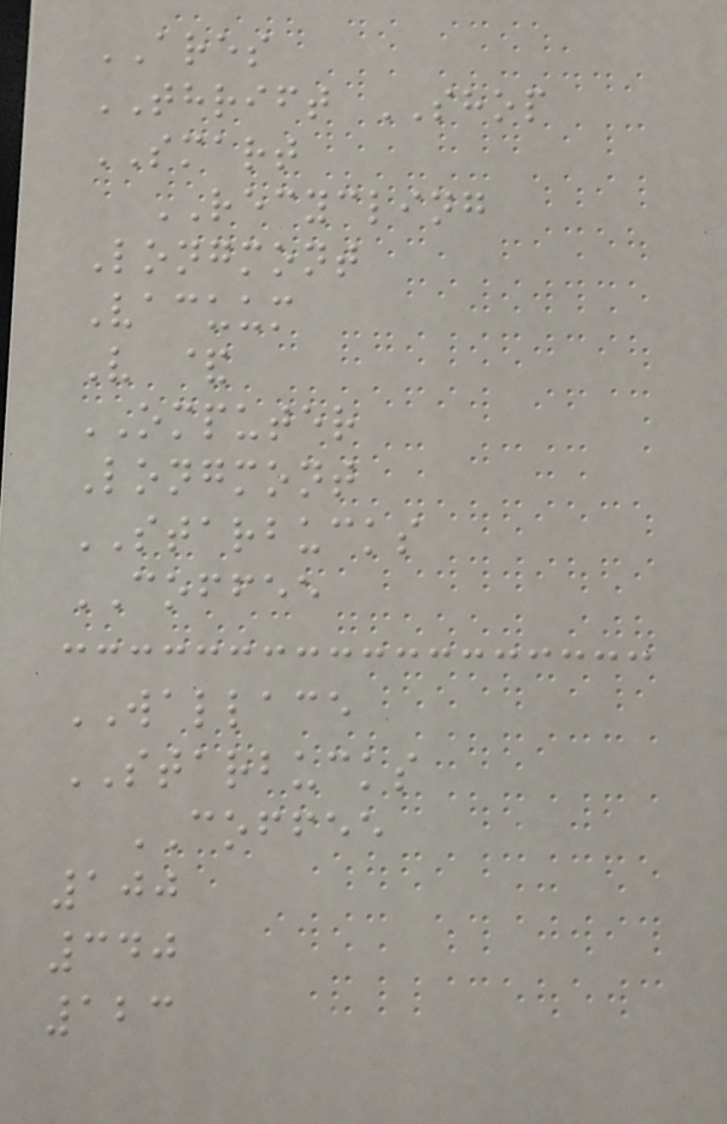ARES
THRIFT SHOP
SMART
RECYCLING
Longmont
Vacuum
V &
OMPUTER
Longmont
STARBUCKS
COFFEE
WALLACE
STARBUCKS
COFFEE
100
340
123
